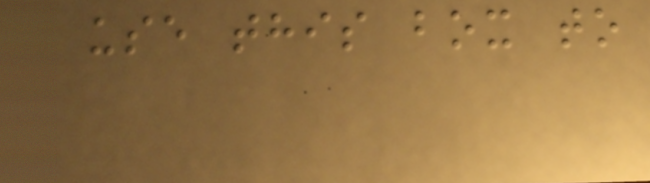use this box to
